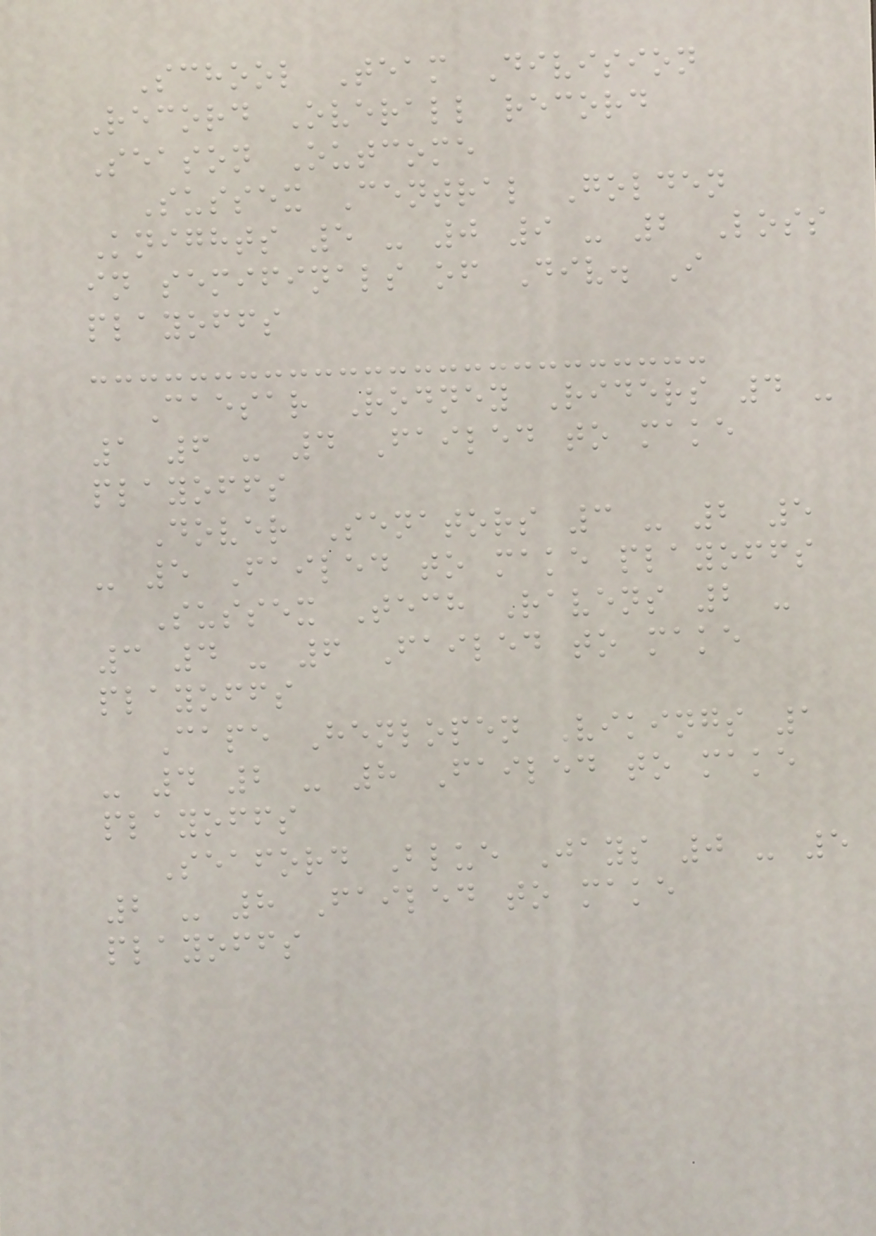School Team Division
Record Overall record
Season Outcome
Sussex Central Golden
Knights 5 - 0 9 - 2 Loss
in semifinals of Div. I
playoffs
Caesar Rodney Riders 4 -
1 6 - 4 Failed to make
playoffs
Dover Senators 3 - 2 5
- 5 Failed to make playoffs
Sussex Tech Ravens 2 -
3 4 - 6 Failed to make
playoffs
Cape Henlopen Vikings 1
- 4 2 - 8 Failed to make
playoffs
Seaford Blue Jays 0 - 5
2 - 8 Failed to make
playoffs
